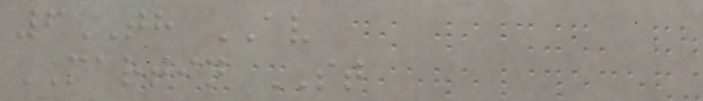6TH AV
MARTIN ST
